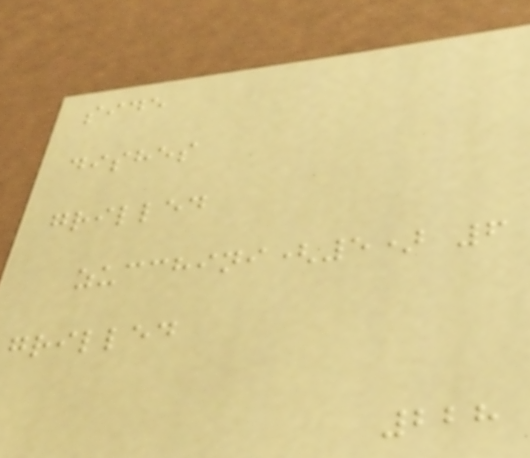side
dishes
grilled
zucchini(5) 6
grilled
228
